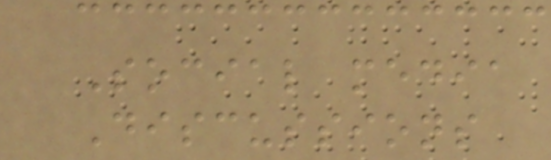Social media
Discussions
